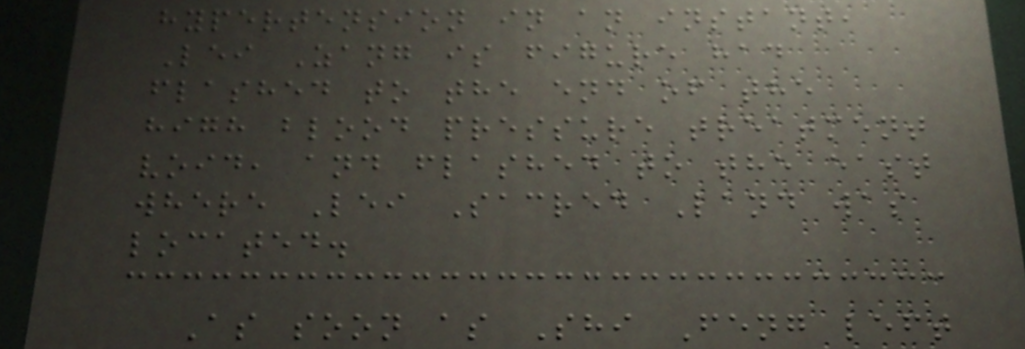hypertension in an instant,
Lei Zang is figure had
flashed to the end of the
high blood pressure treatment
void, and flashed to the east
where Lei Sacred Land was
located.
As soon as Shi Feng left
